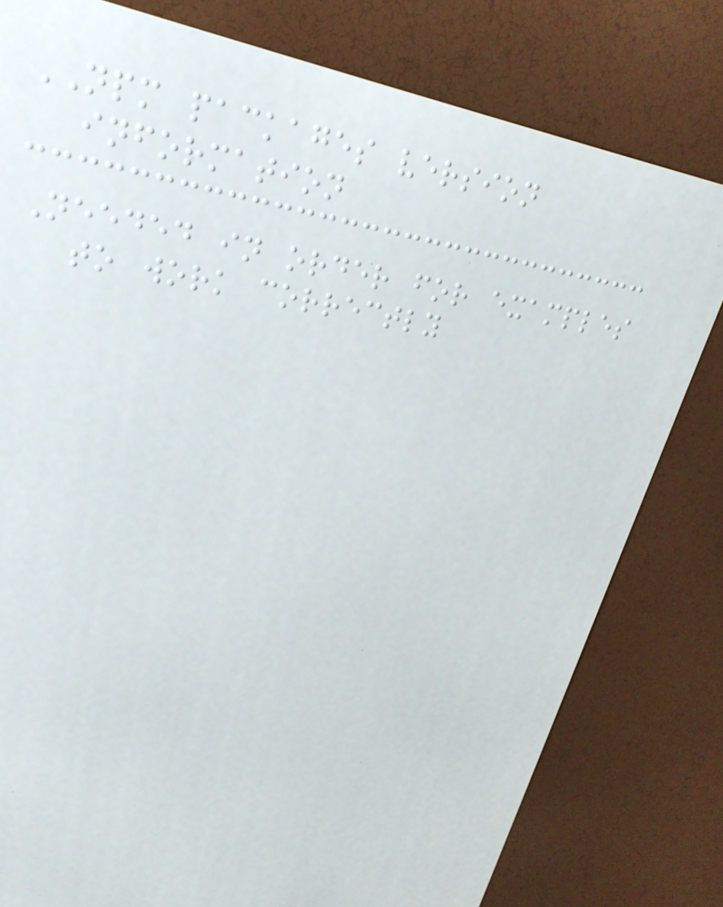NPM packages version
information
Needed in order for examples
to work correctly
